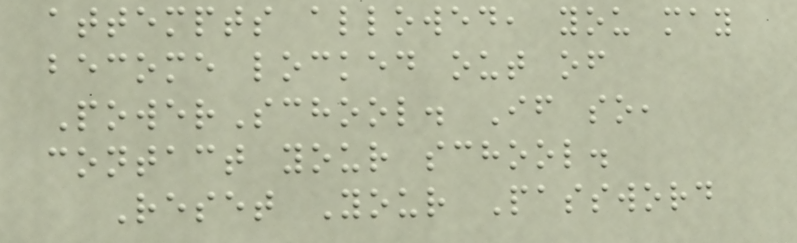attempts allowed, you may
become locked out of
PowerSchool. If so,
contact your school.
Reset Your Password
